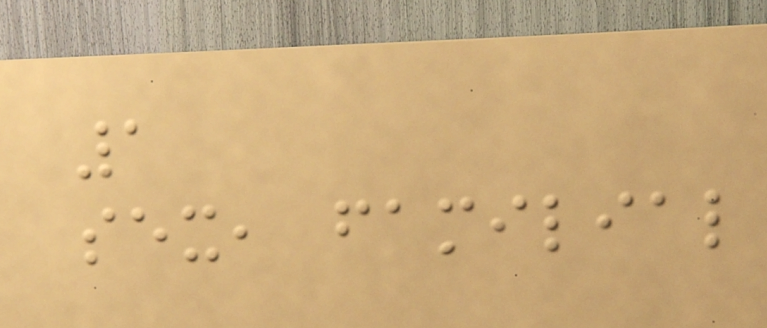1
sex, familial
